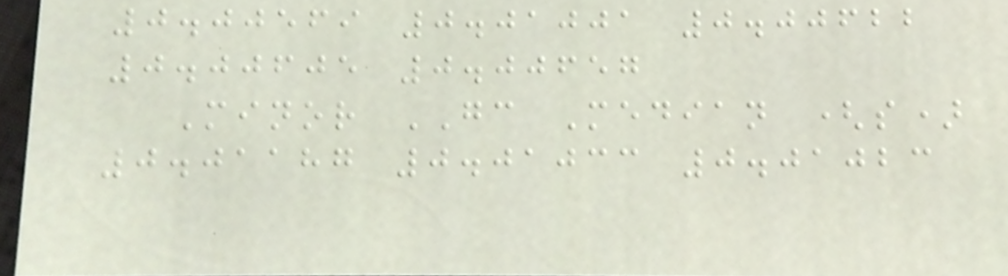0.00569 0.01001 0.00622
0.00605 0.00657
Minor GC Median (s)
0.01187 0.01033 0.01023
